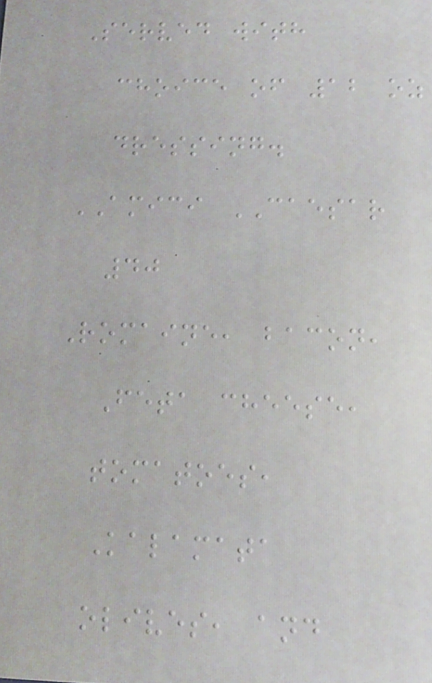Served with
choice of 12 oz
dressing.
AMICI CAESAR
40
Romaine, bacon,
Feta cheese,
tomatoes,
Kalamata
olives, and
